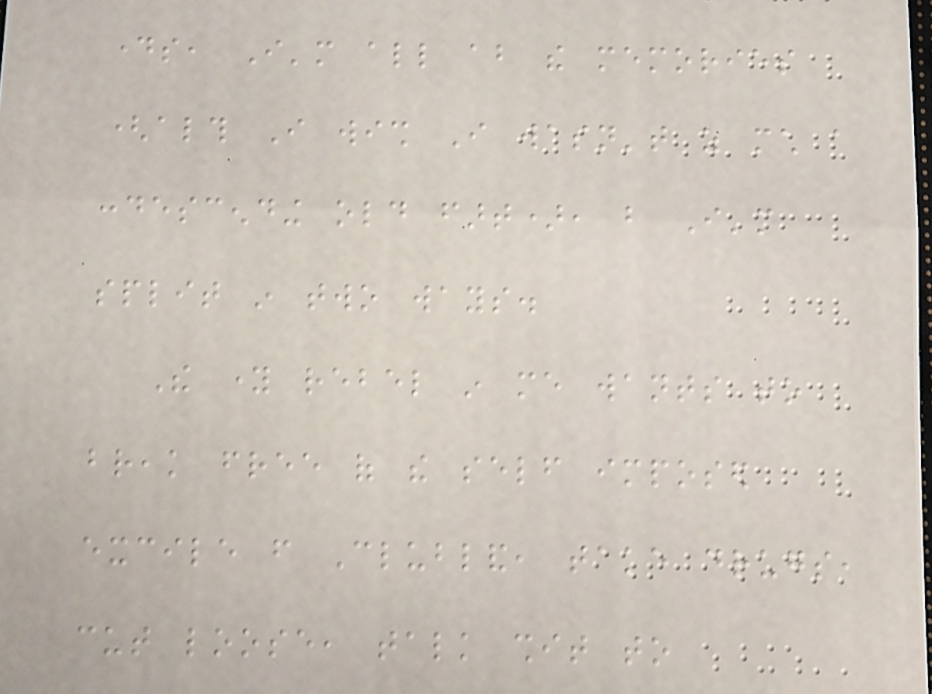days, I'm all about the memories
(although I wish I wasn't as much a
condescending old fart), but I'm
split in two ways.
The young rebel in me wants to
break free of the self imposed
excile from Clubland, take drugs,
cut loose, talk shit to
